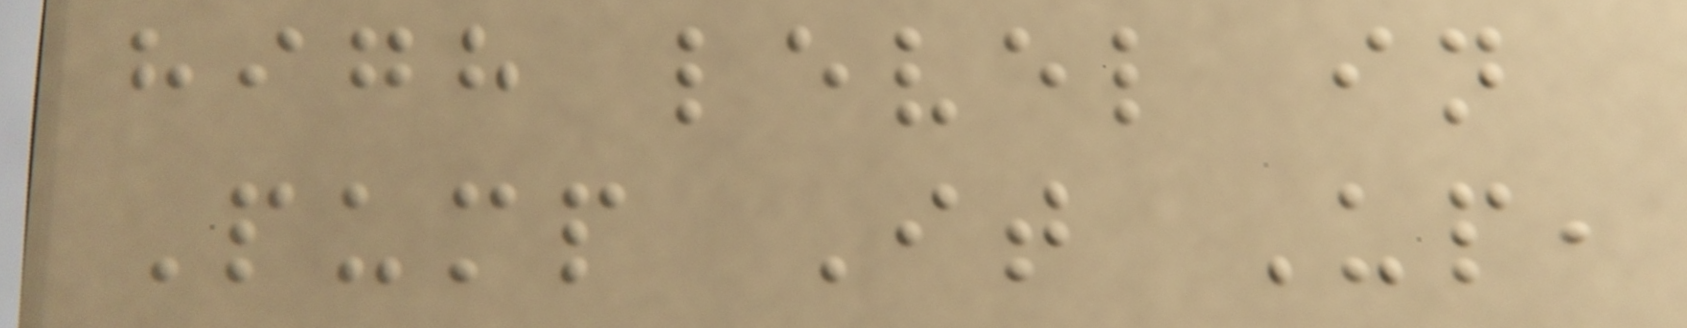high level in
Pump It Up,
